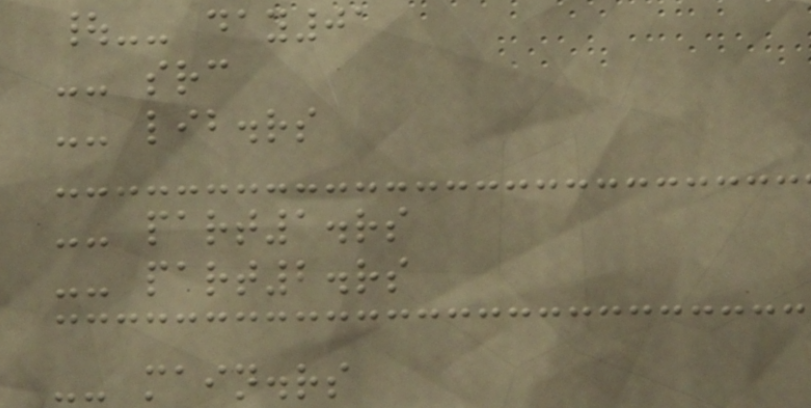|-- day01
-- src
-- lib.rs
-- part1.rs
-- part2.rs
-- main.rs
